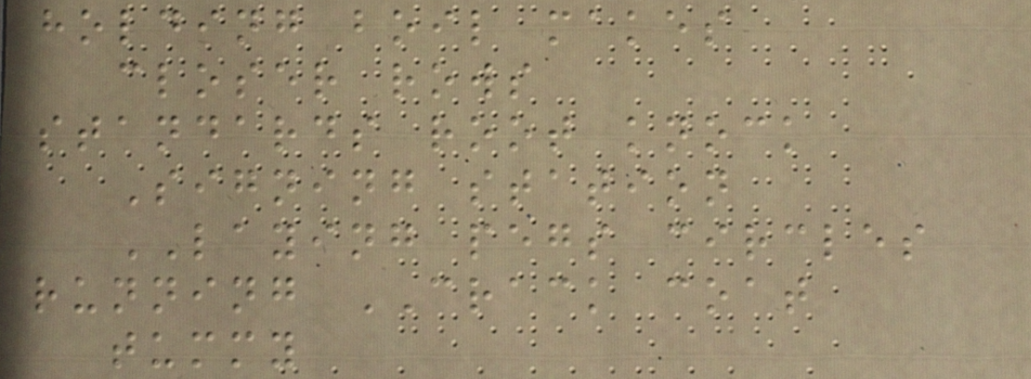holding boil makes
closer rows
standards root knock
Signing station
LAYING pegs circles
running CRACK coat
tummy
